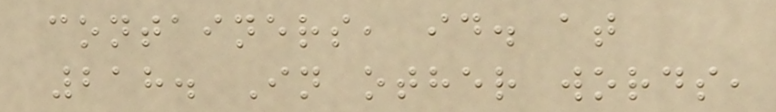containers, id. at
218. In other words,
